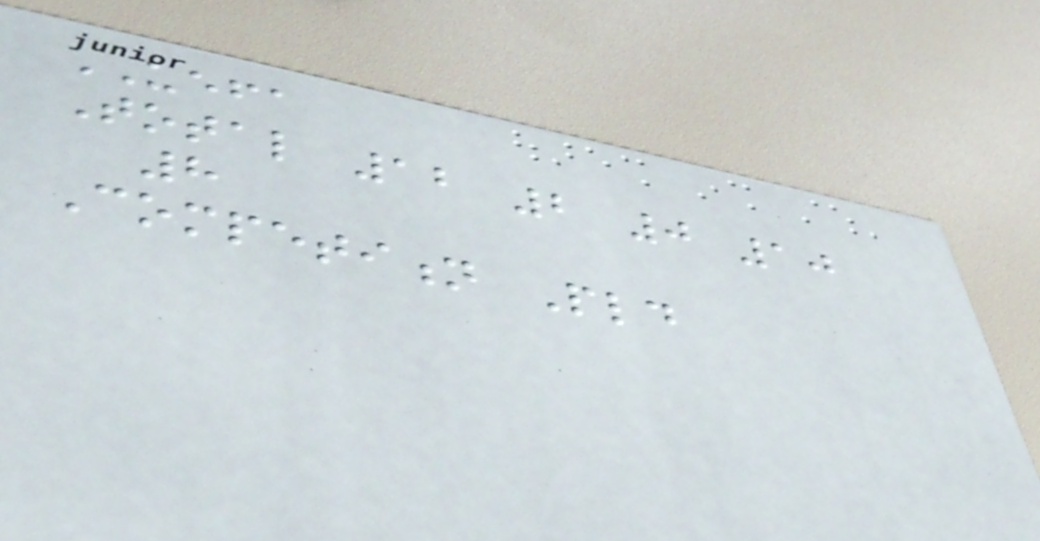UEFA
Total 12 2 0 10
8
Competition Pld
